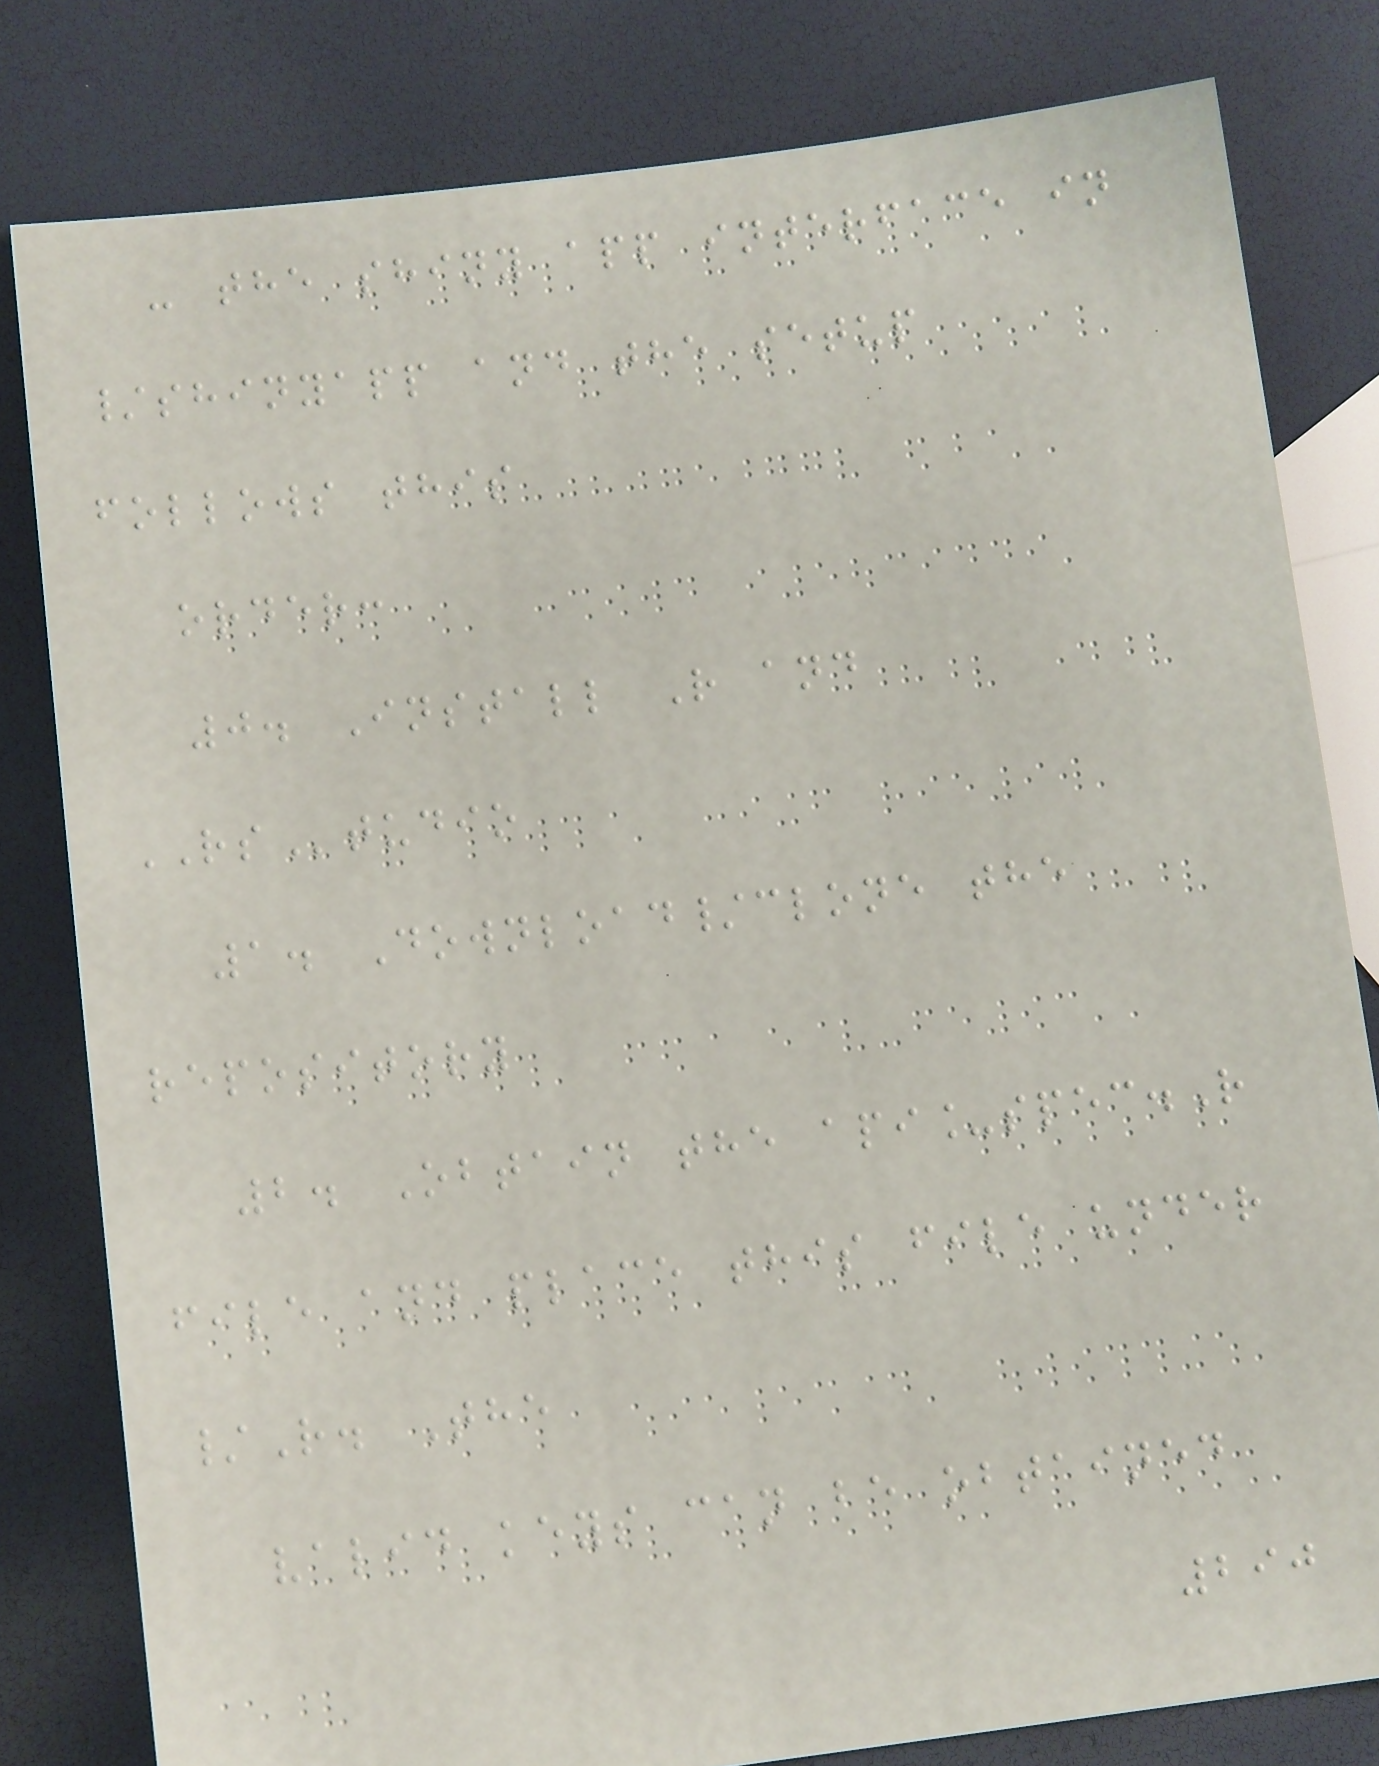- the shiny app interface in
/shinyapp and the setup
follows this
order:
0. Install R and
RStudio
1. Download/clone the
repository
2. Obtain the api_spec.R
file and place this file under
/R. The
valid keys can be obtained
290
